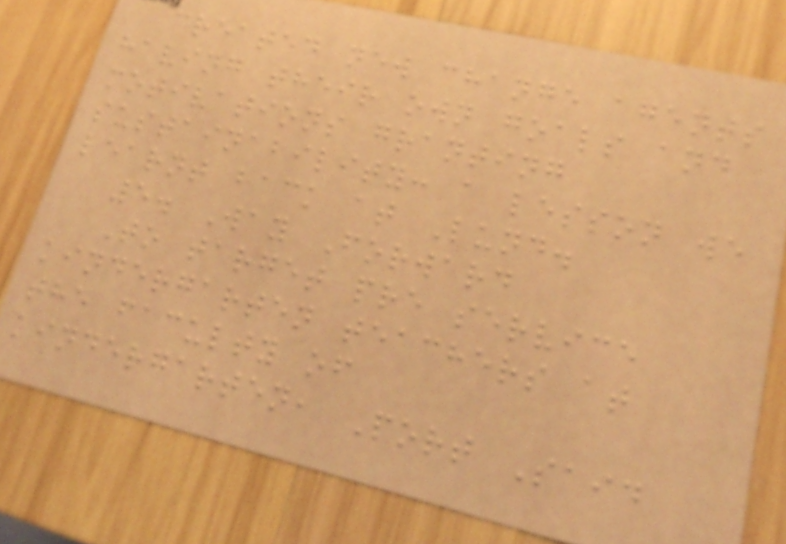created new change agents
having their own goals and
motivations granting
sustainability: a lesson we
learnt back at Lund.
5. Way Forward
To target pre service
kindergarten teachers at
the faculty of
kindergarten, Port Said
